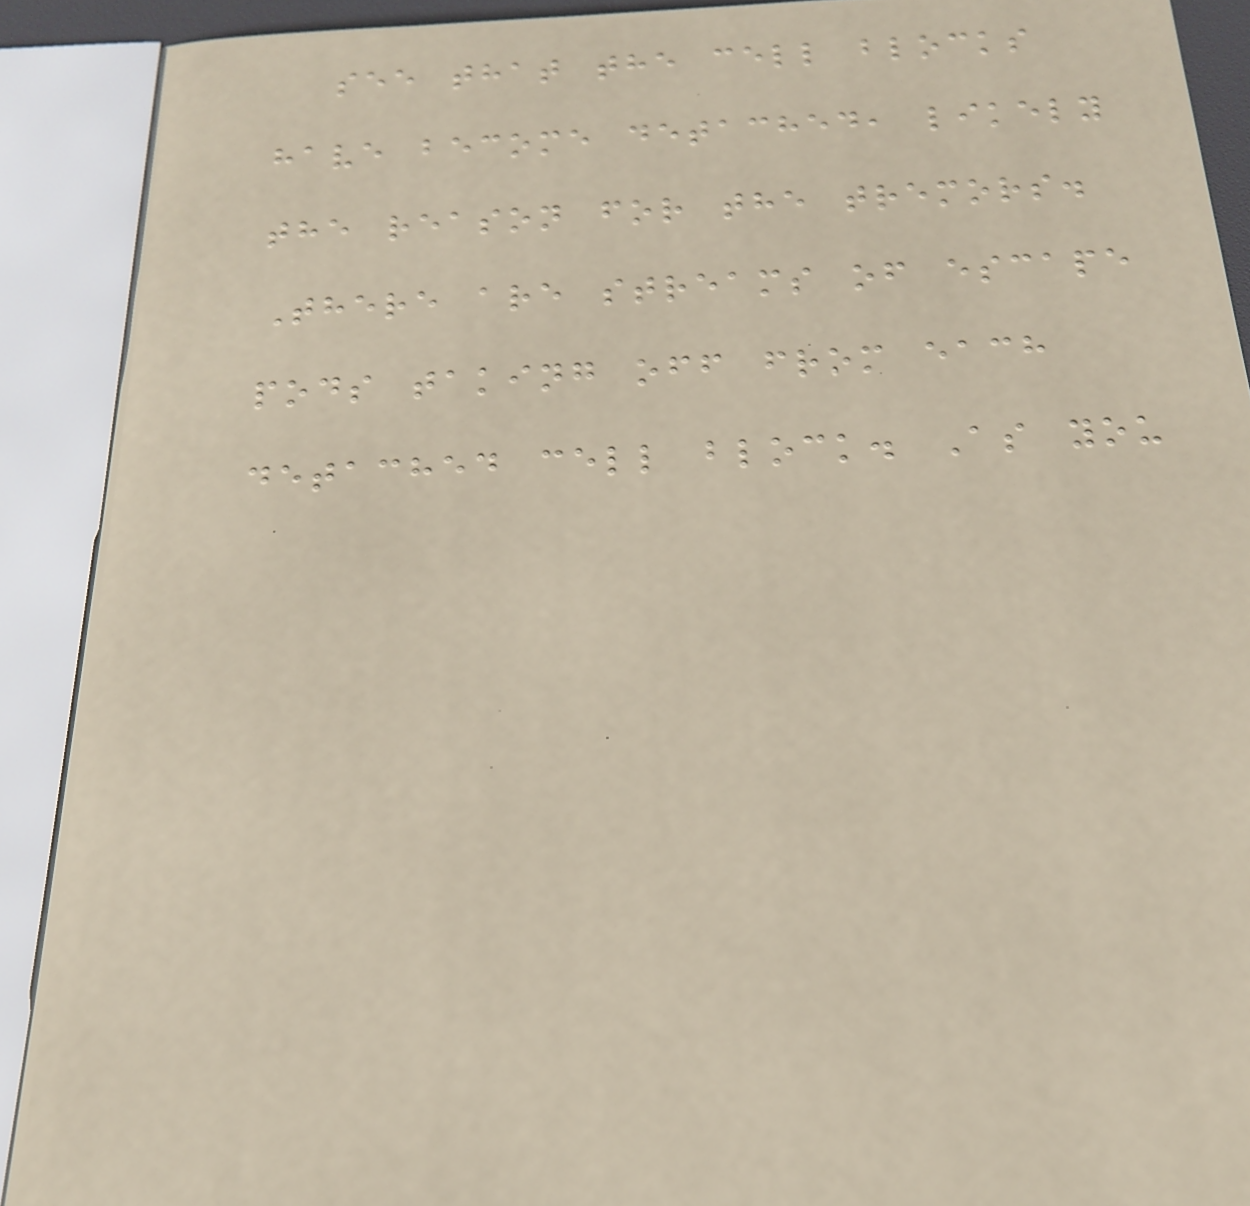see that the cell blocks
have become detached, likely
the reason for the tremors.
There are streams of escape
pods taking off from each
detached cell block. As you
